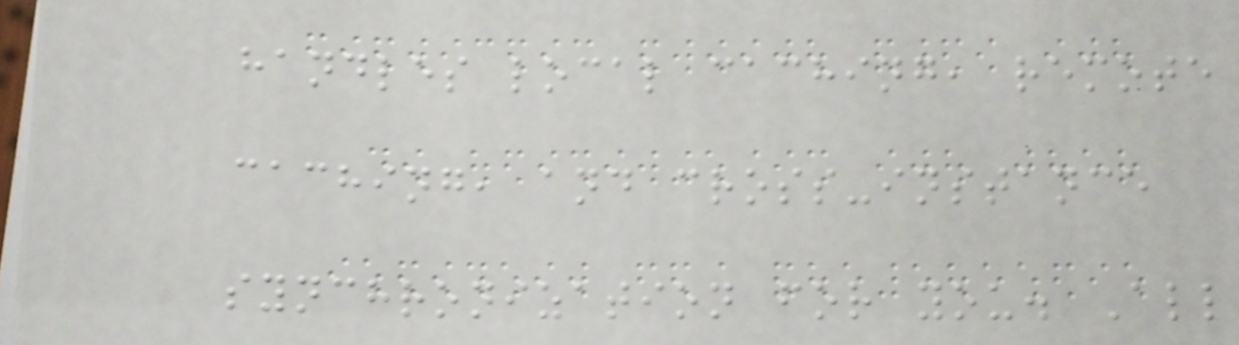handles local caching, remote
caching, and cross-instance
synchronization for you. All
